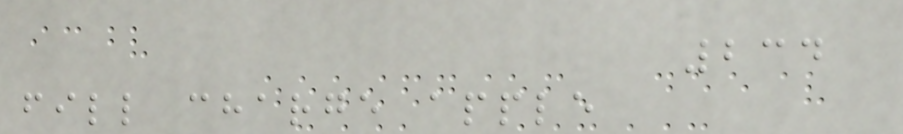234
fill charge apple
